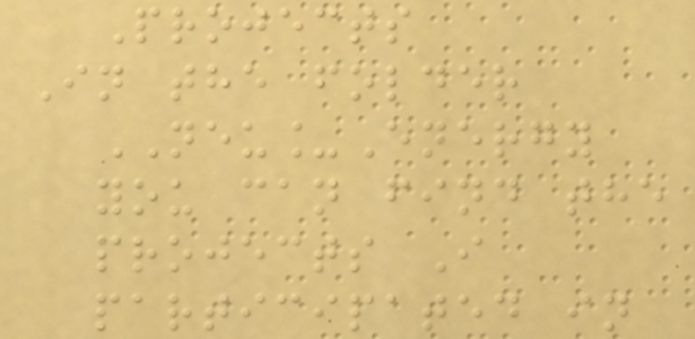Projects
In the folder
NEU_Energy
you can find the
projects I
participated in
